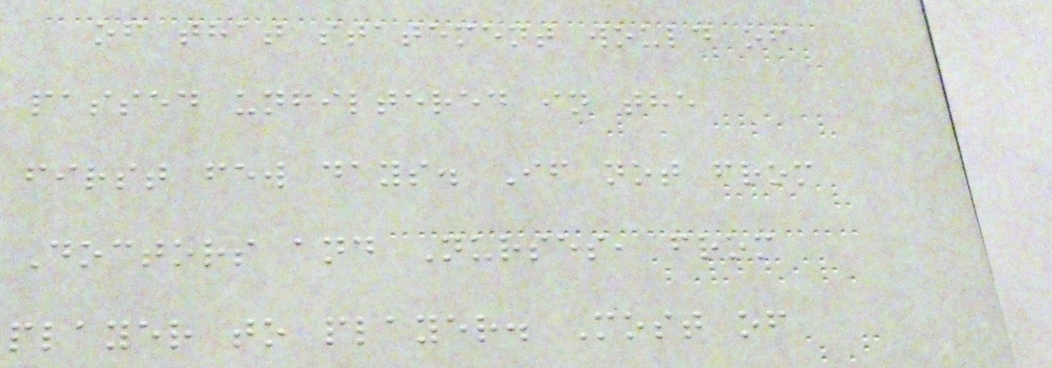of that statement would of
passed unfiltered in the
first few days. If not from
Doctors and Nurses, from
player to player. Most of
